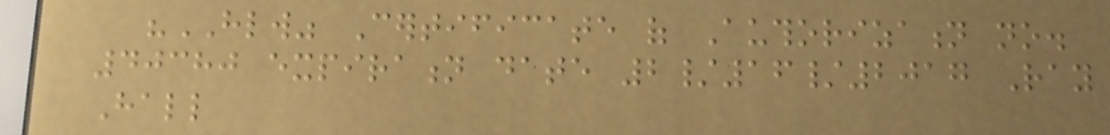"HLW" Certificate of Authorization no.
40380 expiration date 2/16/2017 Ray
Hall
